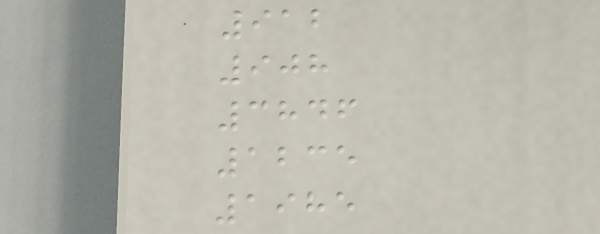912
908
3846
1235
1985
